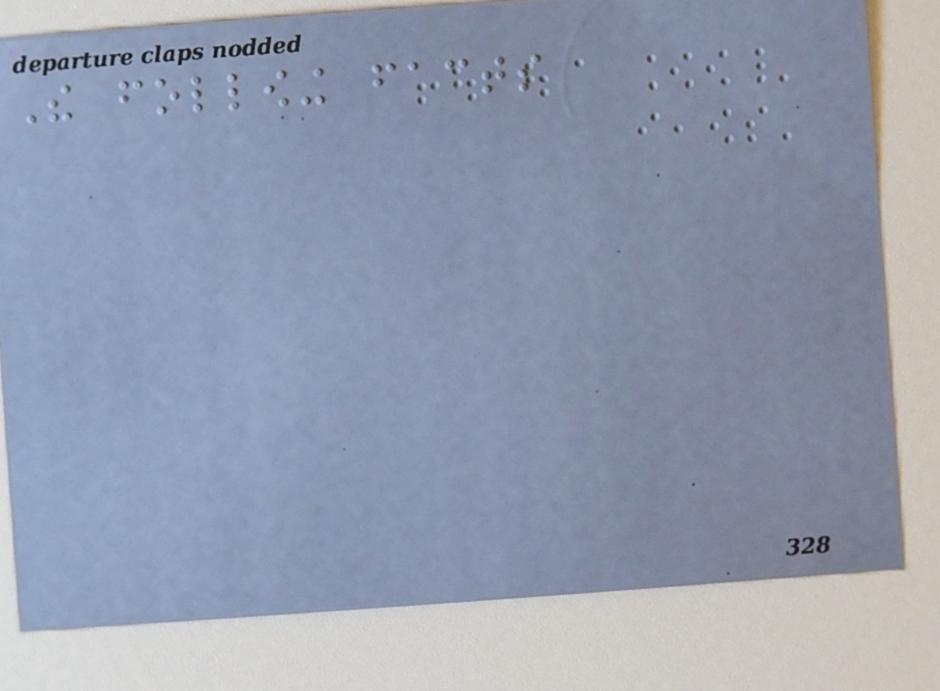The following facts
